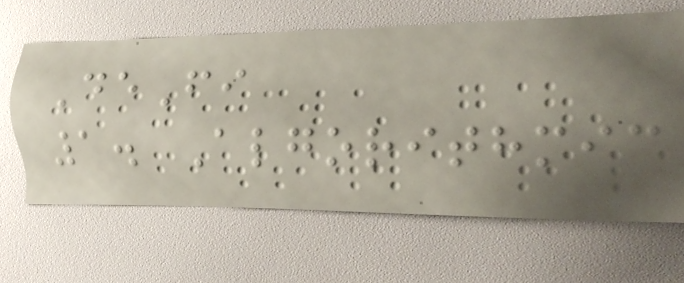DeFi
1. Algorithmic
